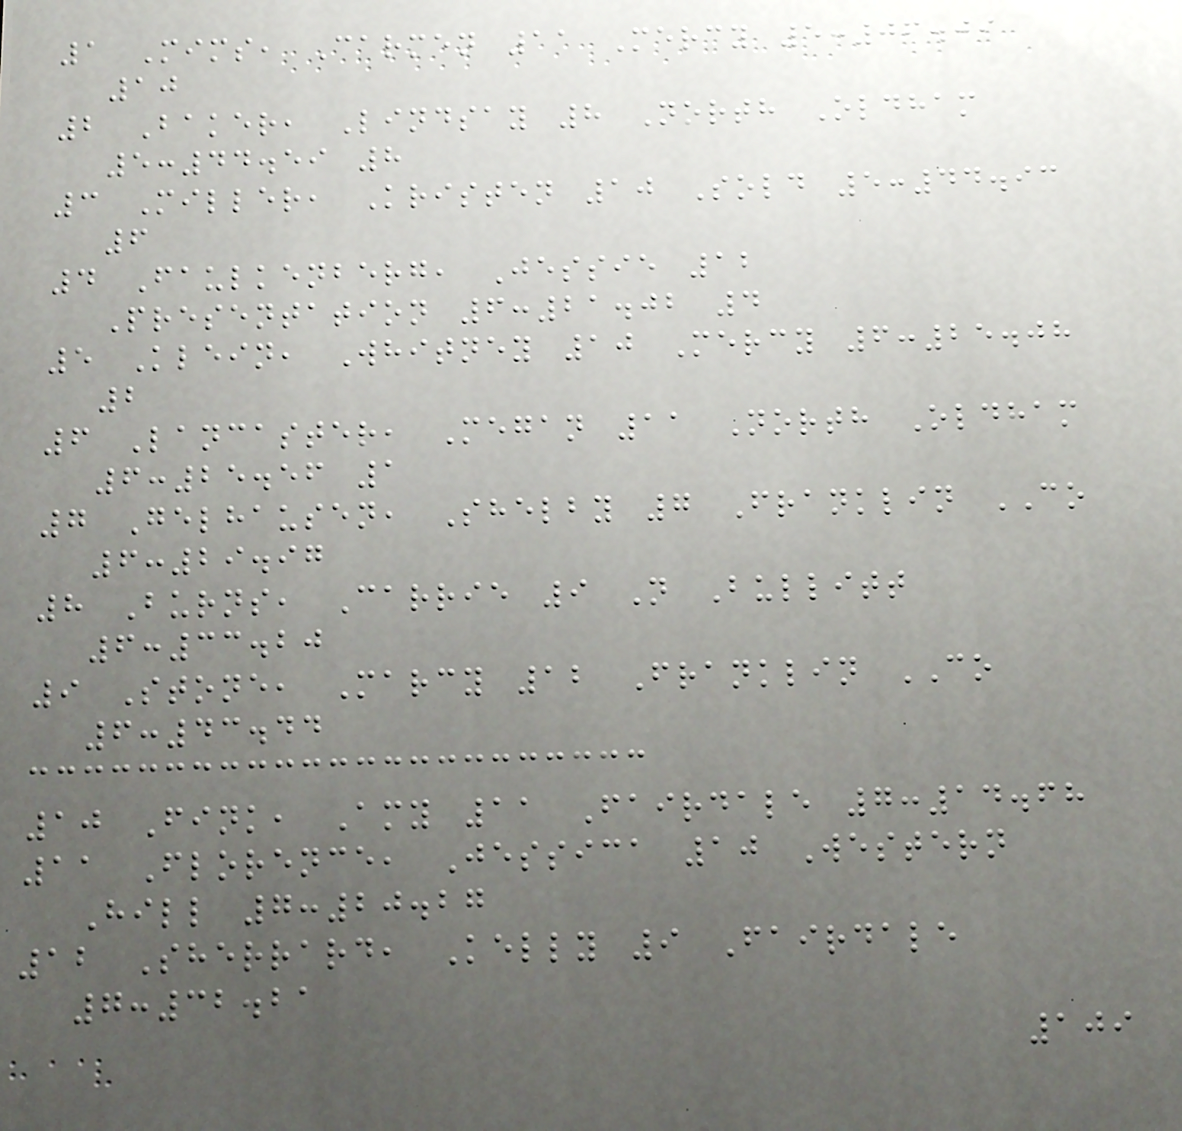1 Mims, Carmen 11 Mercy 5:06.09
10
2 Baker, Lindsay 8 North Oldham
5:44.59 8
3 Miller, Kristen 10 Sold 5:44.93
6
4 Faulkenberg, Jessie 12
Presentation 6:21.02 4
5 Klein, Whitney 10 Mercy 6:25.08
2
6 Lancaster, Megan 11 North Oldham
6:25.56 1
7 Gelhausen, Shelby 7 Franklin CO
6:29.97
8 Burns, Carrie 9 N Bullitt
6:33.20
9 Stone, Marcy 12 Franklin CO
6:43.44
10 Fink, Amy 11 Fairdale 7:14.68
11 Florence, Jessica 10 Western
Hill 7:20.27
12 Sherrard, Kelly 9 Fairdale
7:32.21
109
